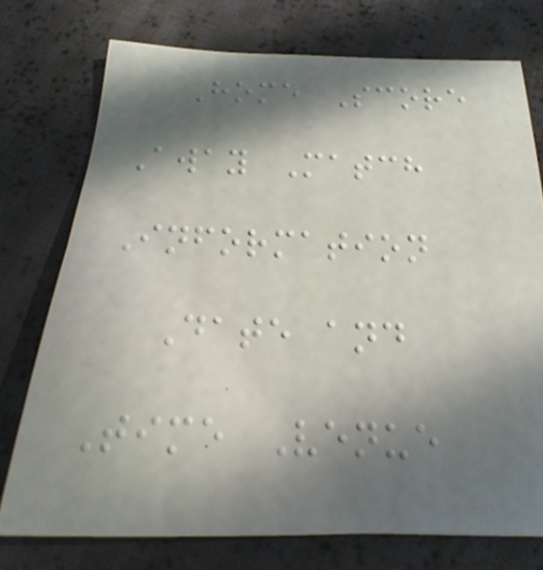Home Score
Away Match
Information
Date and
Time Venue
